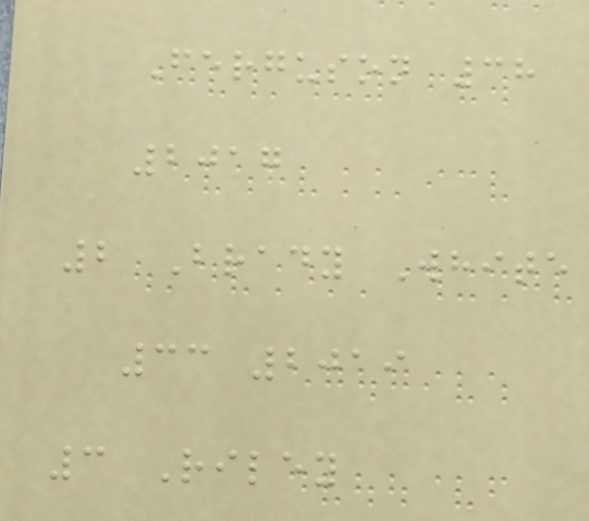Ferguson 38
2017
2 Brady White
33 2019
3 Riley
